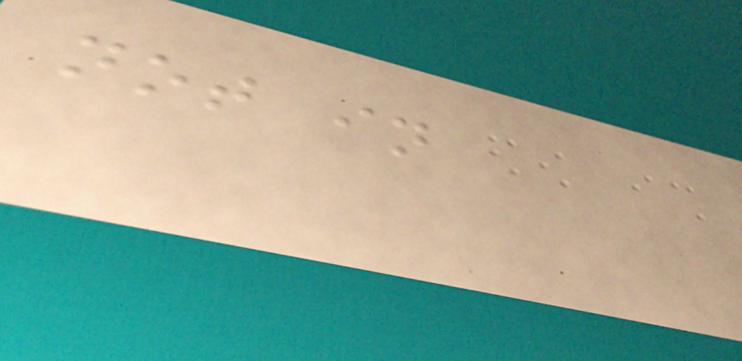not in
